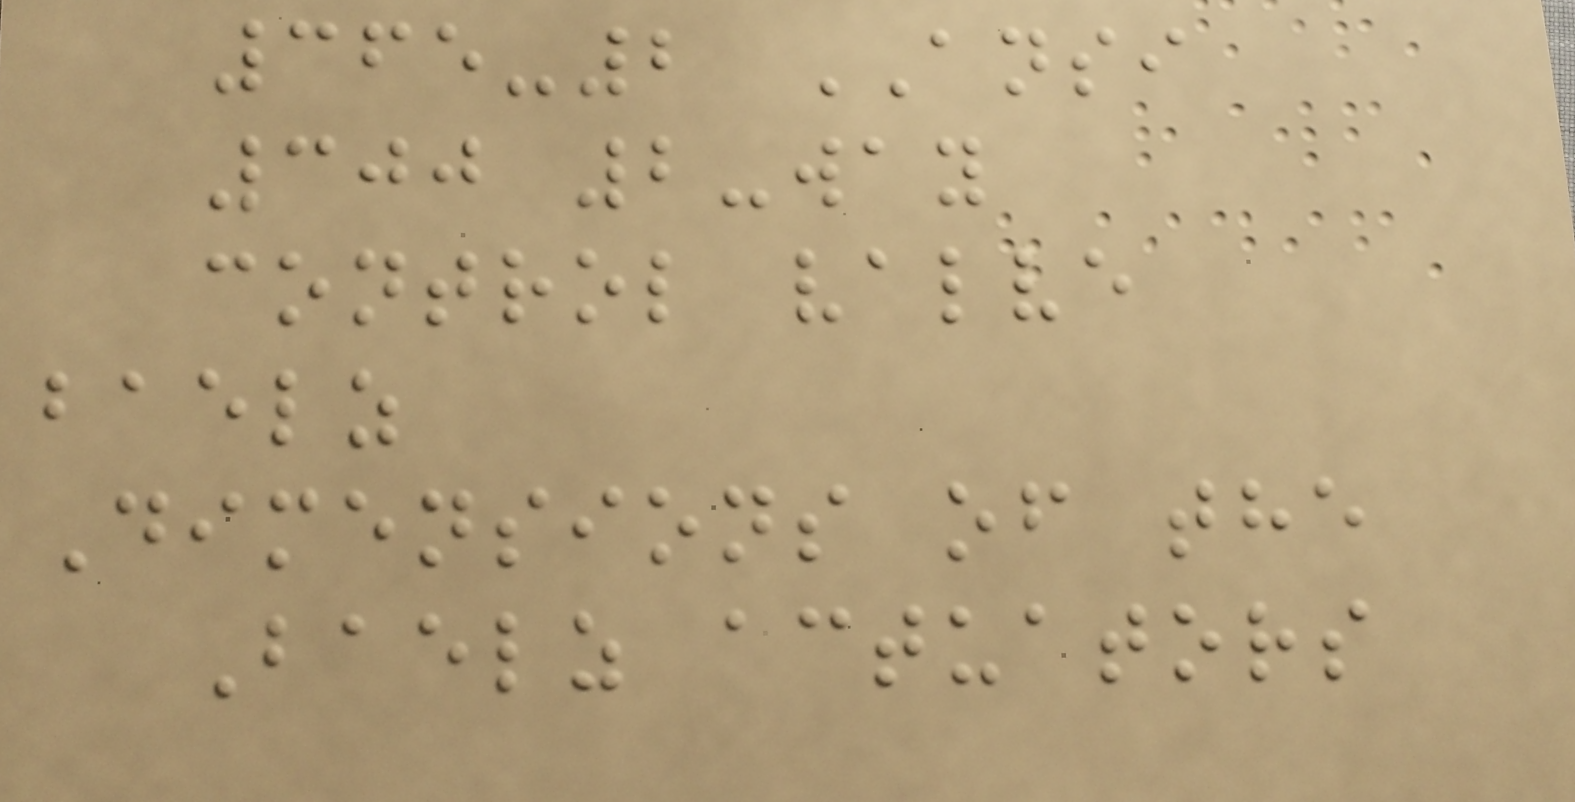365-2 ANSI
300 2-way
control valve
baelz
Dimensions of the
Baelz actuators
